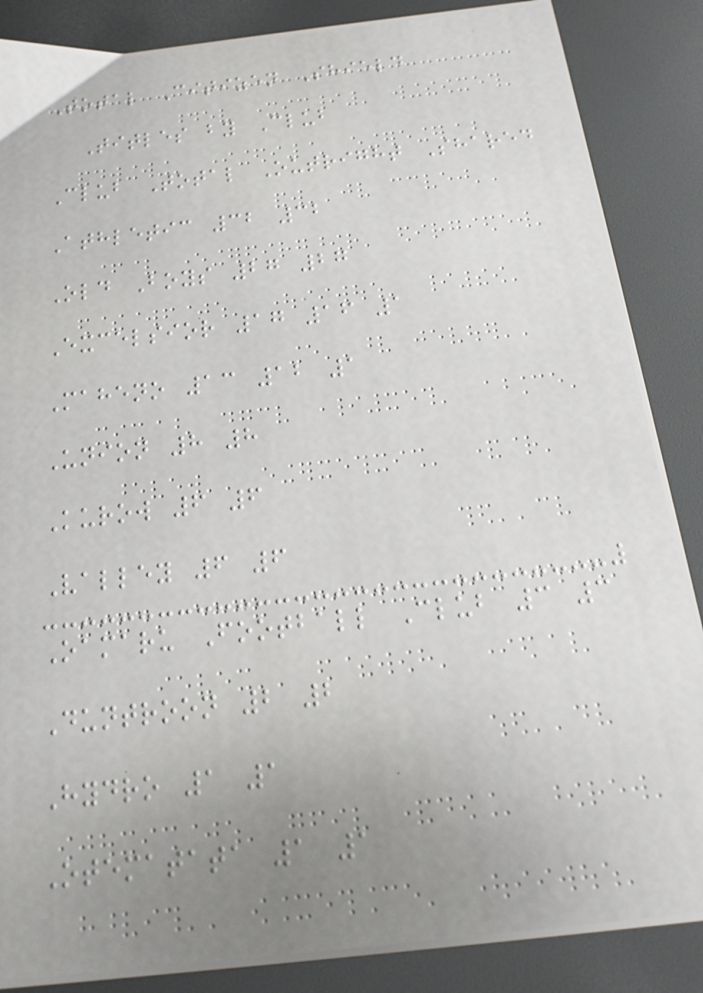Total Citizen Shield
Titles by Club
Club Total Outright Shared
Athletic 32 32
Old Boys 27 27
Excelsior 17 16 1
Maheno 13 12 1
Union 8 8
Kurow 6 6
Valley 6 6
Oamaru Football Club 3 3
Duntroon 2 2
Hydro 1 1
Otematata 1 1
